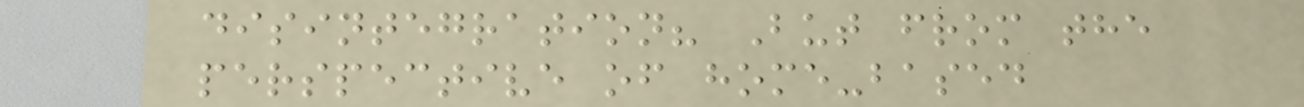disintegration? But from the
perspective of home-based
